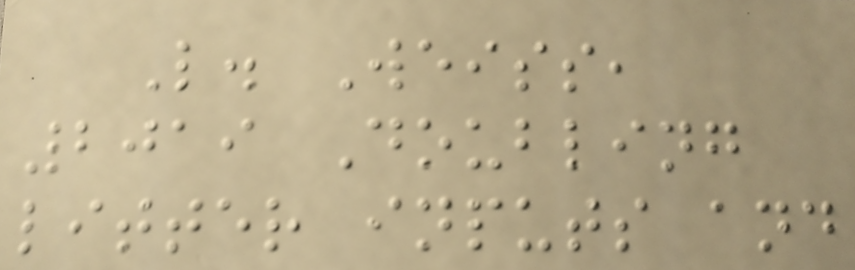L. Weiss,
2019 Doubling
litter inputs and
